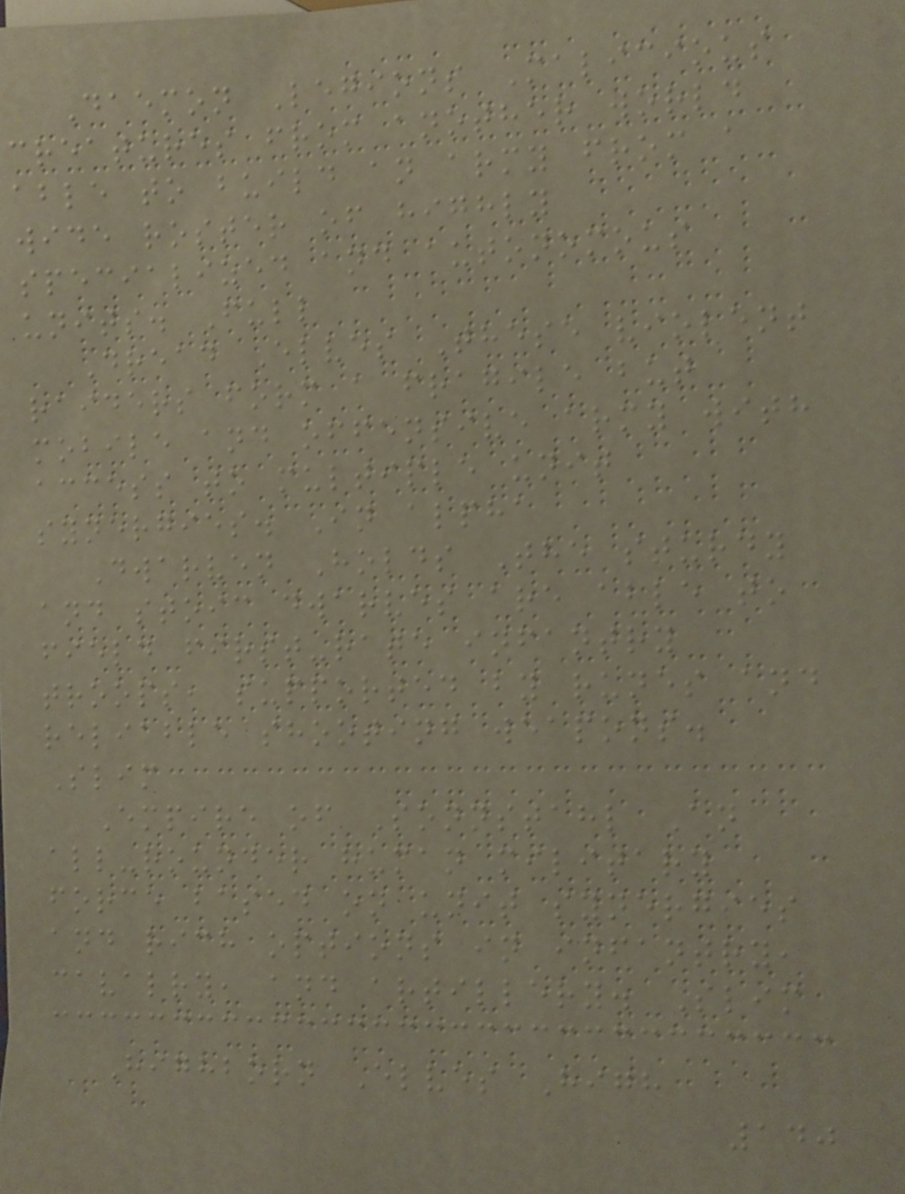Daemon Legions Malicious
creatures from another world
able to build an army from a
wide roster of highly
specialized and autonomous
units. Full
Dread Elves These violent
raiders form a fragile but
mobile and offensive army with
access to multiple unit
synergies. In alpha
Dwarven Holds The sturdy
and stoic dwarves are able to
field first-rate infantry
troops, supported by runes and
reliable shooting weapons.
Slim
Empire of Sonnstahl An
all-rounder human military
force based on unit synergies
and rich options in infantry,
cavalry, and artillery. Slim
Highborn Elves High
140
